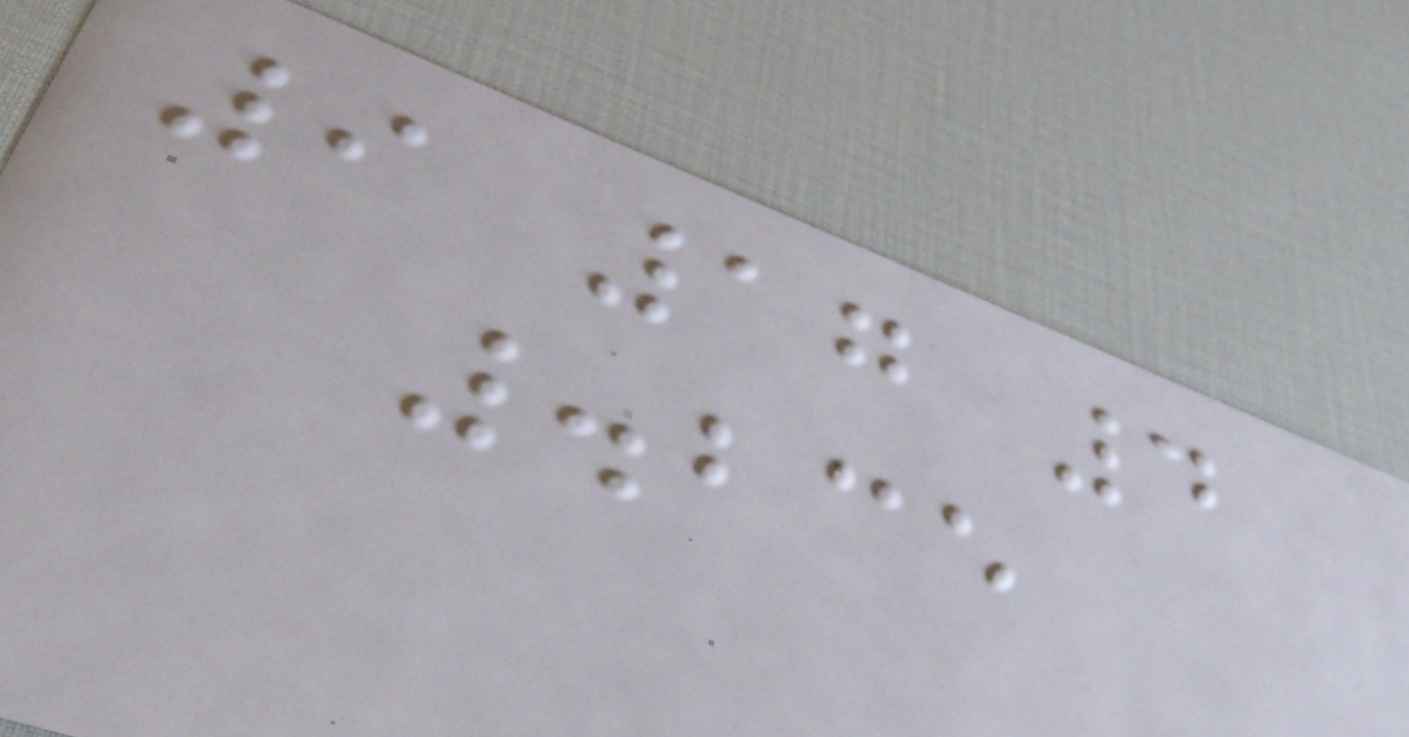9 17 4
.235
